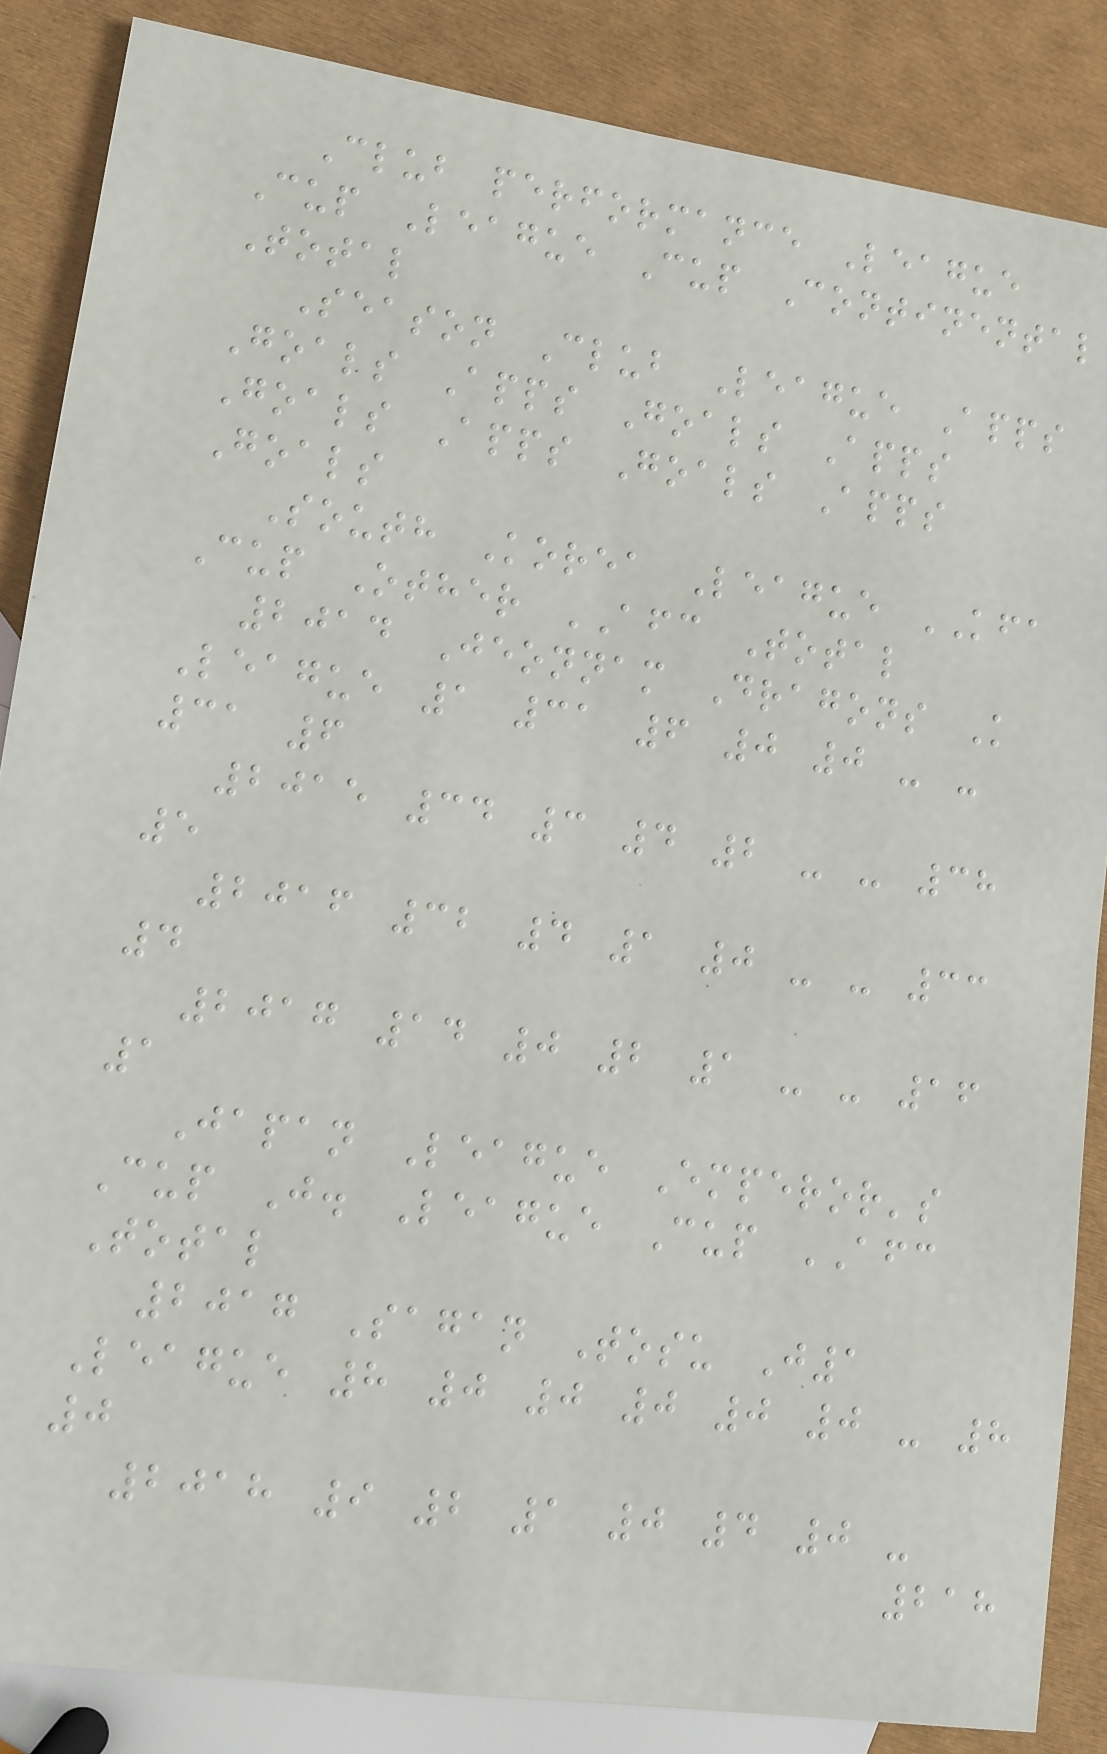Club performance League
Cup League Cup Continental
Total
Season Club League Apps
Goals Apps Goals Apps
Goals Apps Goals Apps
Goals
South Korea League KFA
Cup Other AFC Total
2014 Jeonnam Dragons K
League 1 31 6 0 0 - -
31 6
2015 34 3 4 2 - - 38
5
2016 32 4 1 0 - - 33
4
2017 14 0 2 1 - - 16
1
Japan League Emperor's
Cup J. League Cup AFC
Total
2017 Sagan Tosu J1
League 8 0 0 0 0 0 - 8
0
2018 9 2 1 0 4 0 -
218
